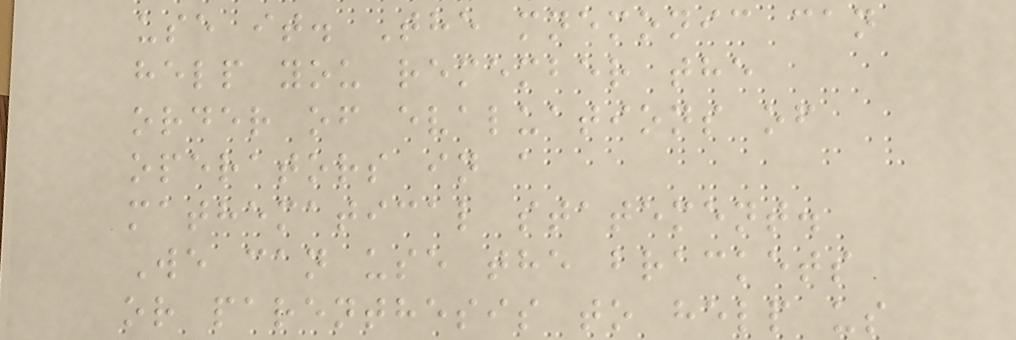use it. The mnemonic can
help you remember the
order of evaluations of
operators in a
mathematical statement.
We can use the brackets
or parenthesis to help us
